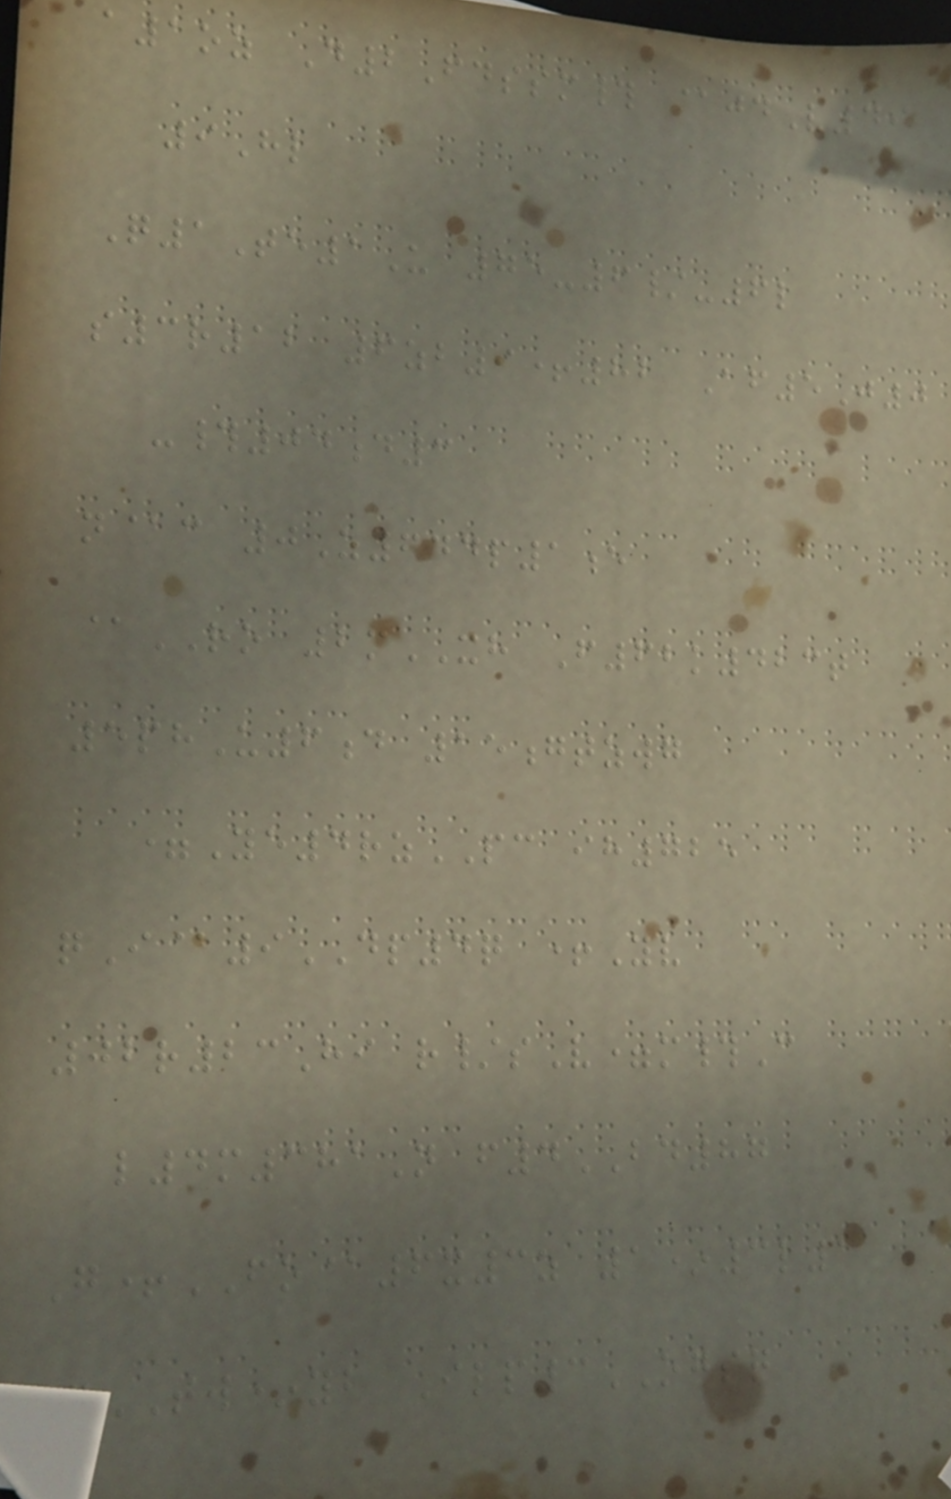a1oz D2Fdssm# @jdV49
9Hl
Q1Te1U 75-6/-6l
s3r12 6zb9+82 Af5J0
-#04d3
n@c 0Z644p1e
@RO 2mXH F62k423t
5phU6d 15gtzwg
=Ye4rzPC ih725
qI@9DP4q +Yv
02r23Hi r/sV=m#C
l4m381N f4BD87
G+FO@6x3z 1*3l1
4TW*yb Ilp3OGSQ
